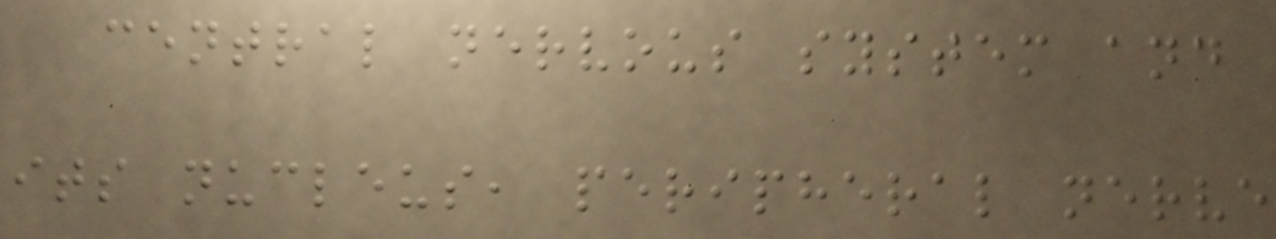central nervous system and
its nucleus, peripheral nerve
